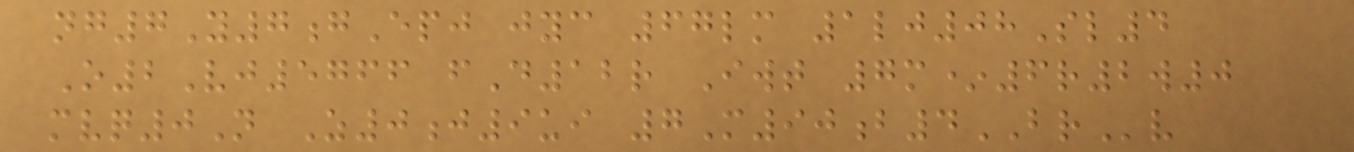ng7Y7gEpj jyc 67lm 1lj08Sl4
O2Vj5766 fD12r Iwt 7m*6r2w0
mvq0N Z0j9ui 7M90b4BRv
